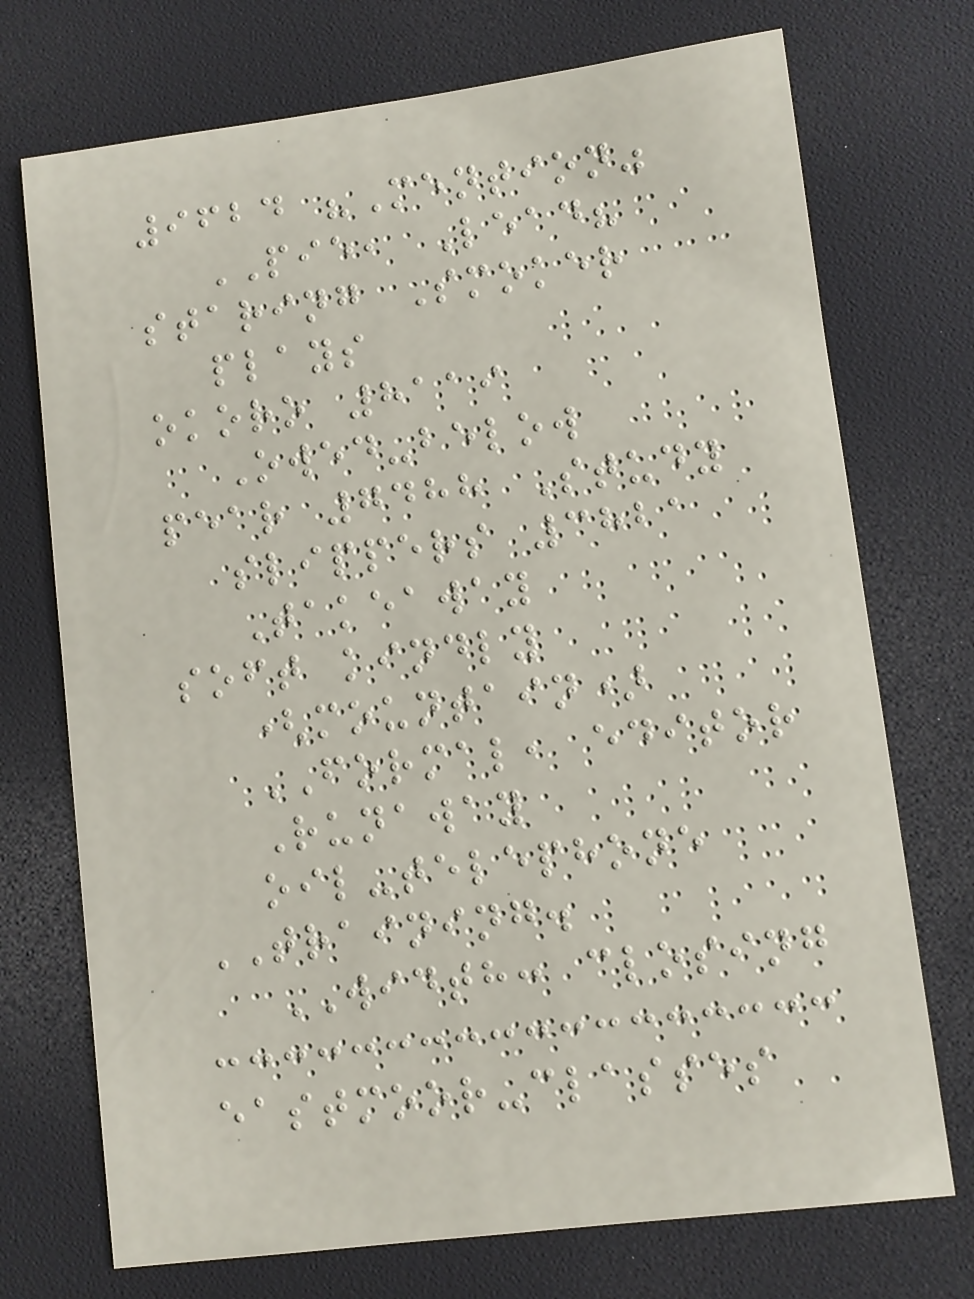9624 "Mention"
PIE, Lead?
staring Smoker
plays
okoro 8119
Owed-below
pear 7488 Study
slippers 3821
Takeaway
soft kindly
(mountain)
FORMAL, editor
Runaway
oil-telephone
TRAINING.
WIDTH: closing
eastmoor-classes
